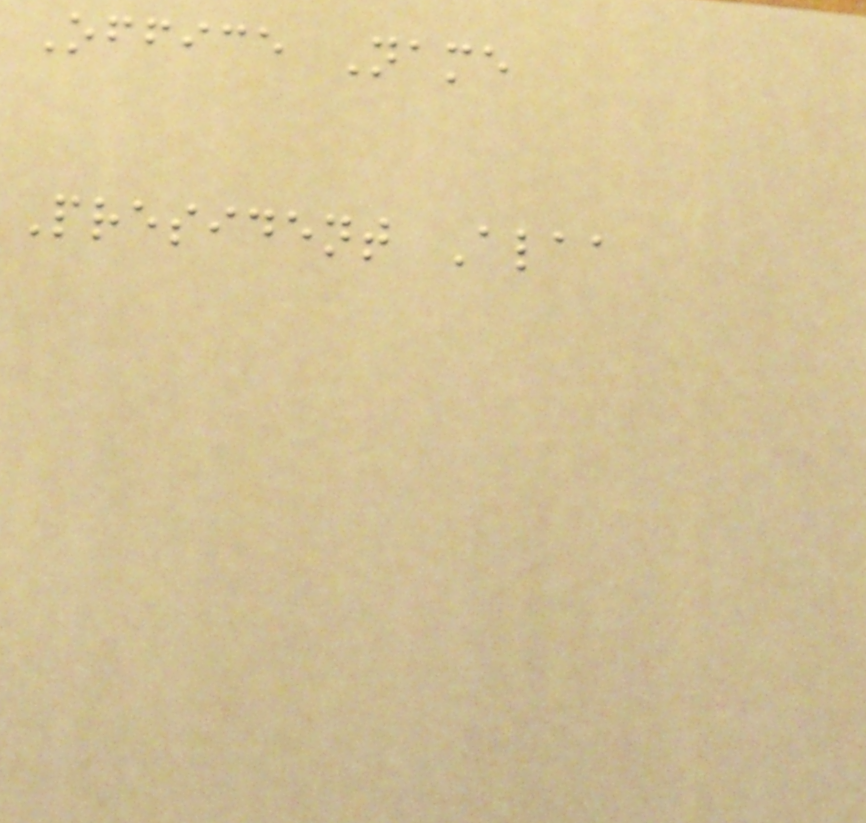Office Name
President Alaa
